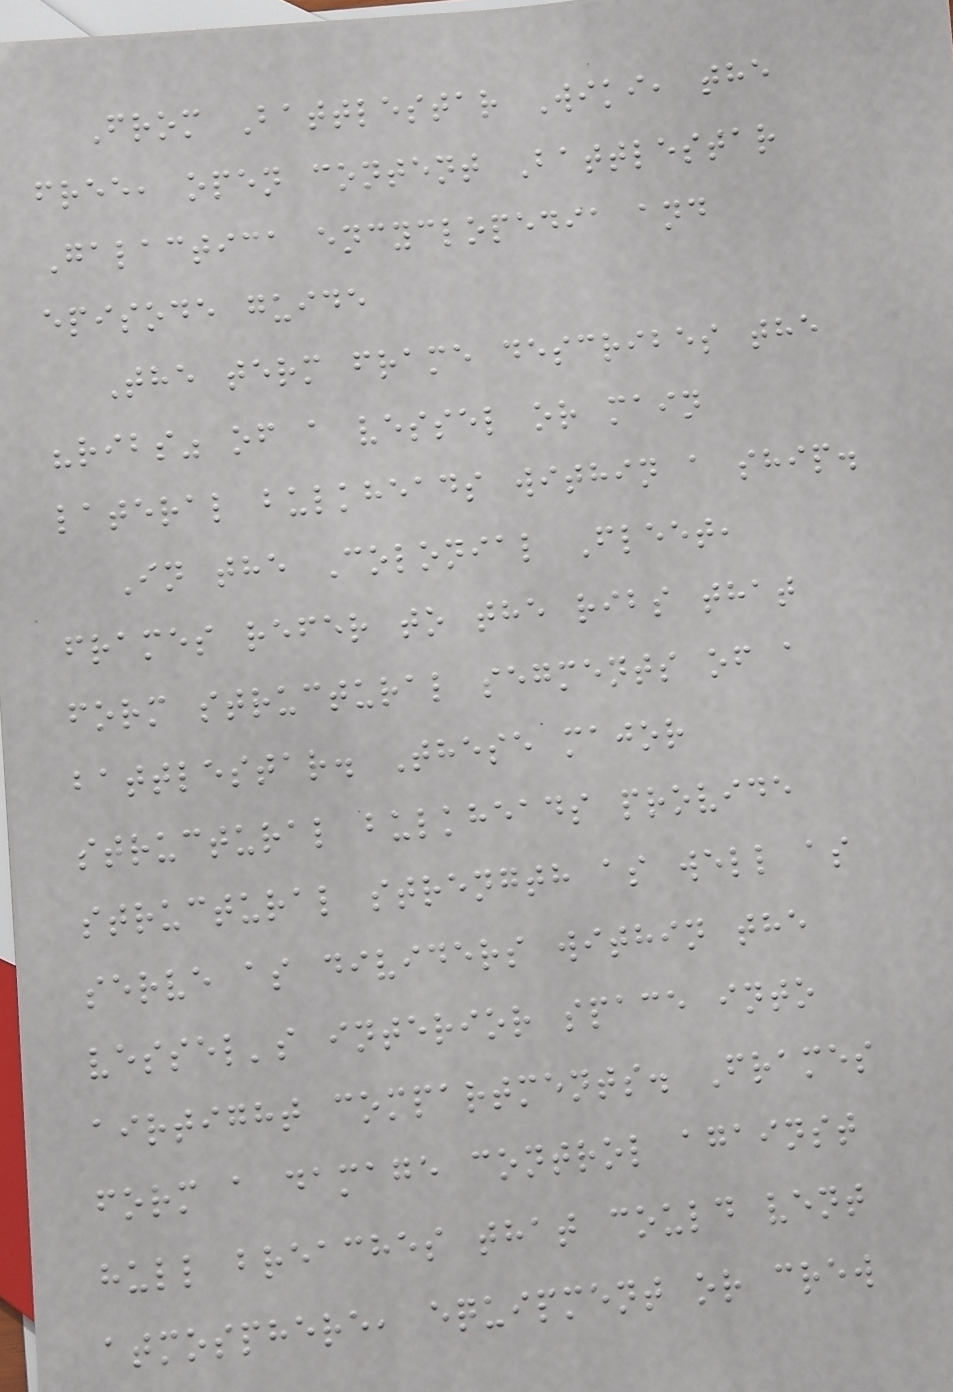From Battlestar Wiki, the
free, open content Battlestar
Galactica encyclopedia and
episode guide
The term frame describes the
"ribs" of a vessel or main
lateral bulkheads within a ship.
In the Colonial Fleet,
frames refer to the ribs that
form structural segments of a
battlestar. These major
structural bulkheads provide
structural strength as well as
serve as dividers within the
vessel's interior space into
airtight compartments. Frames
form a damage control against
hull breaches that could vent
atmosphere, equipment or crew
